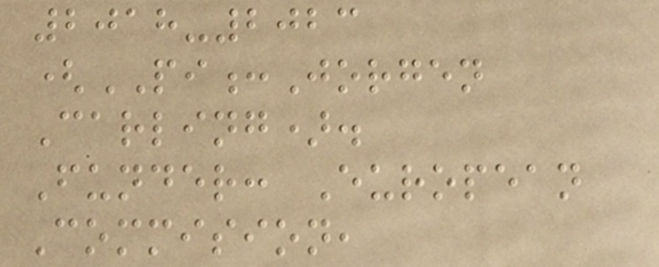2018-2023
(PI:Jorgen
Carling).
Funder: European
Commision,
